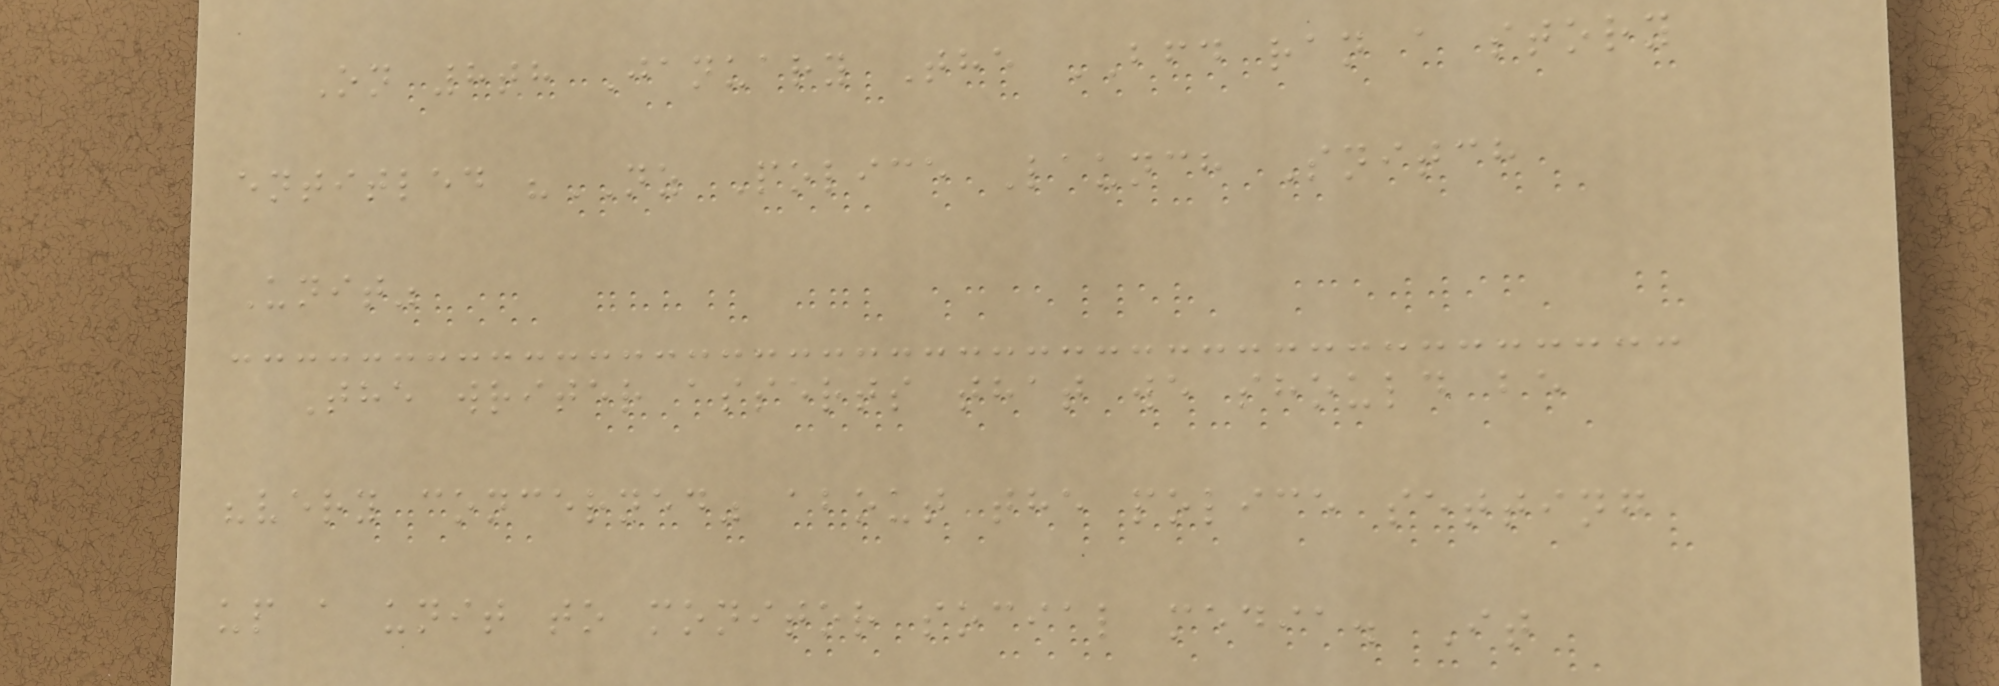On 8th January The BFD ran a story
entitled "NZ Police Launch Snitch
Unit"
The writer asserts that we should be
"very concerned" about the police setting
up a unit to monitor social media. It
